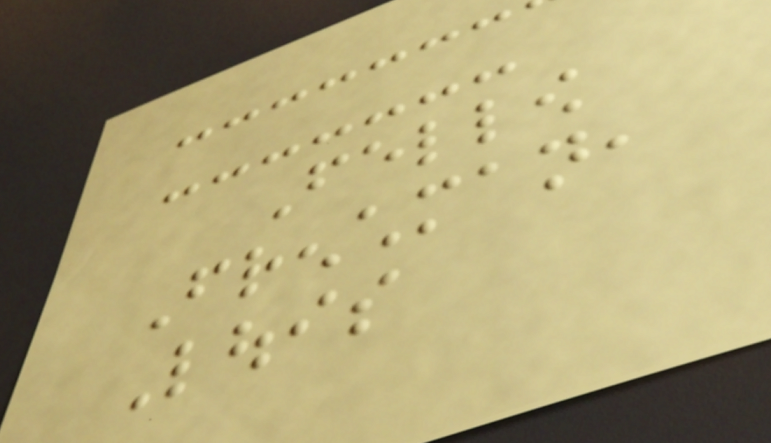Fellow
Frenchman,
Louis
